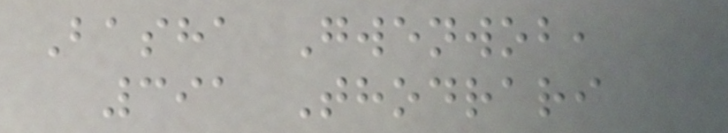Basha Gwenwob,
391 Thodrari
